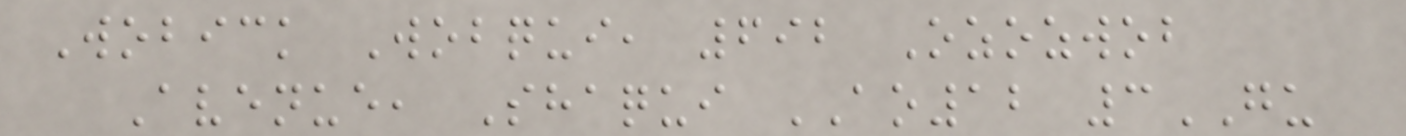Wobick Wobqui, 692 Ozozwob
Avenue, Shaqui AO12 3GU
